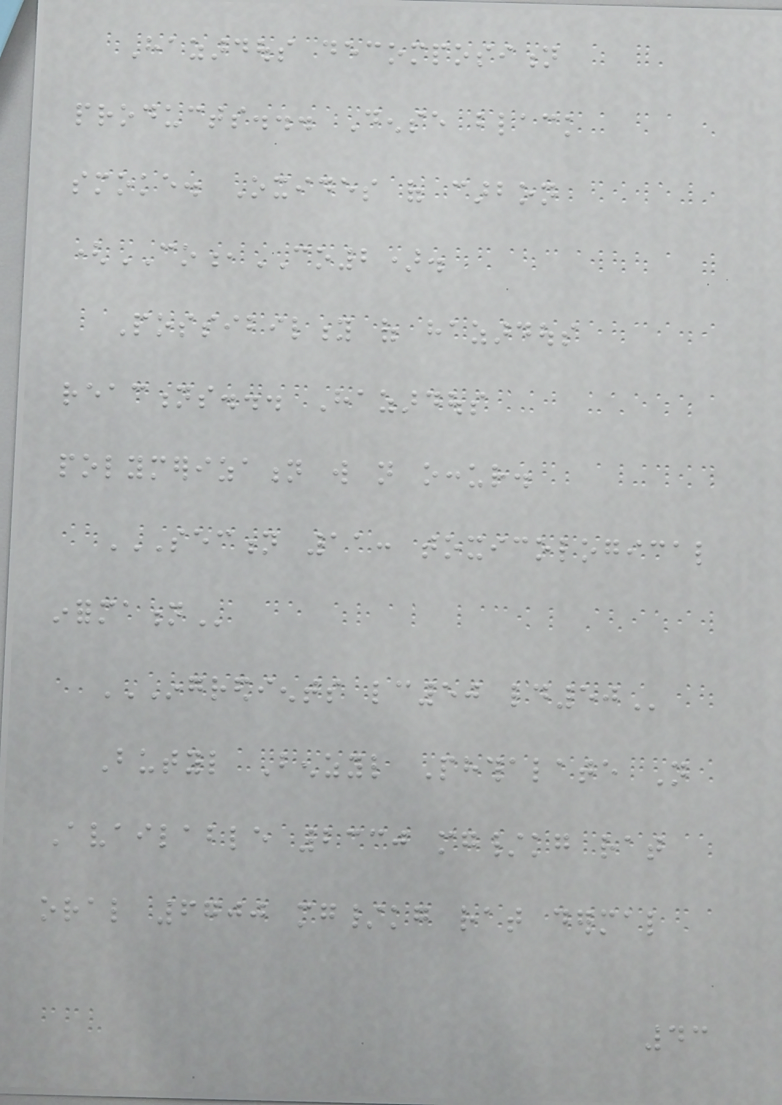Hazardous decomposition
products... Dense black
smoke. Oxides of carbon
(CO,CO2).
Possibility of hazardous
reactions... Hazardous
polymerization will not occur.
SECTION 11: TOXICOLOGICAL
INFORMATION
INGREDIENTS LC50 LD50
Butyl Benzyl Phthalate Not
Available 2330 mg/kg rat
oral 6700 mg/kg rat dermal
43
